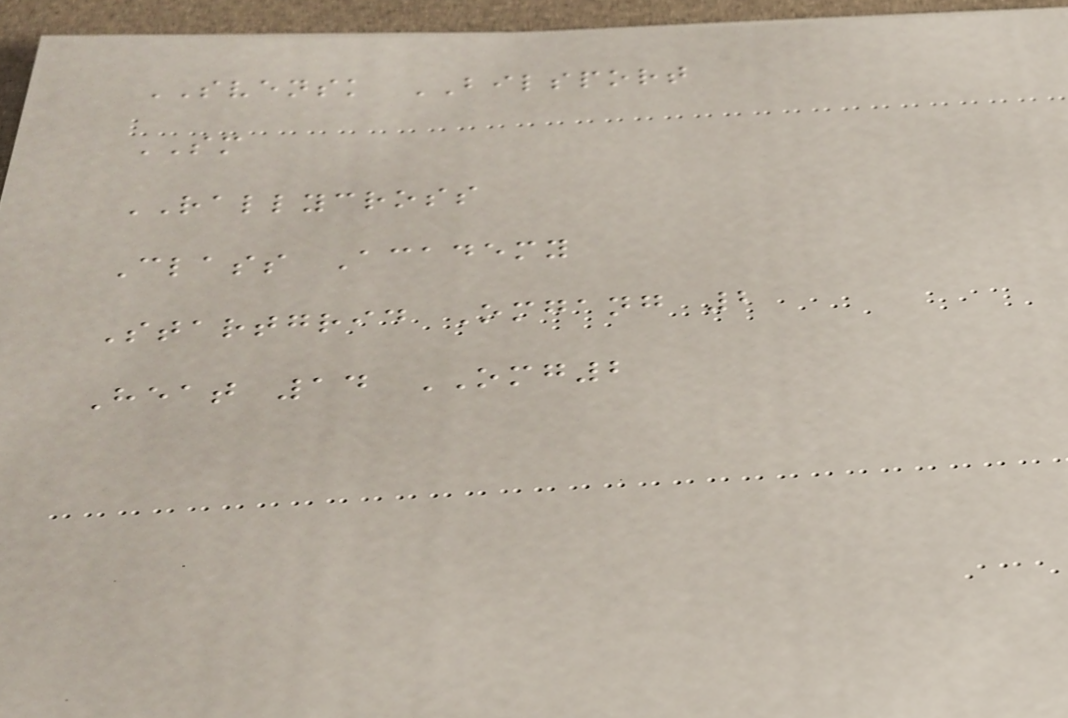SVENSK BILSPORT
SM
RALLYCROSS
Class Academy
Startgrid Omgang 2
Heat 14 OMG2
